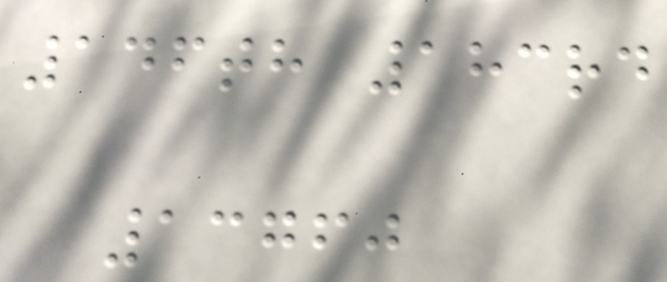146th 183rd
13760
